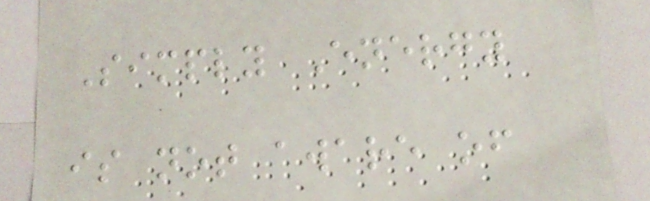Simply Energy
is not aware of
